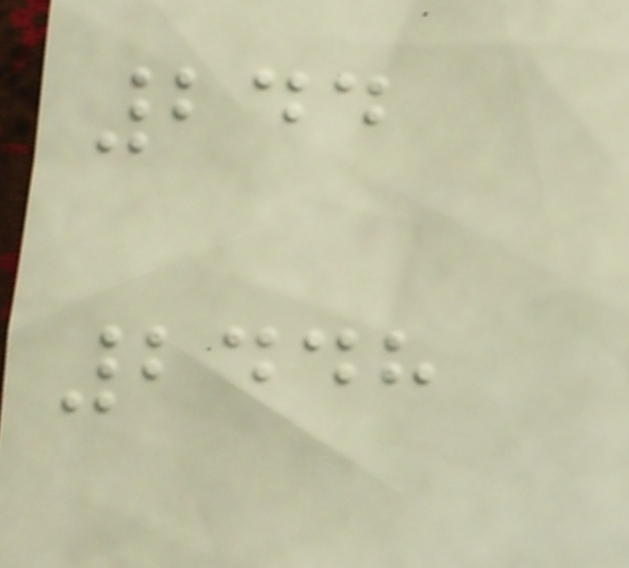244
2448
